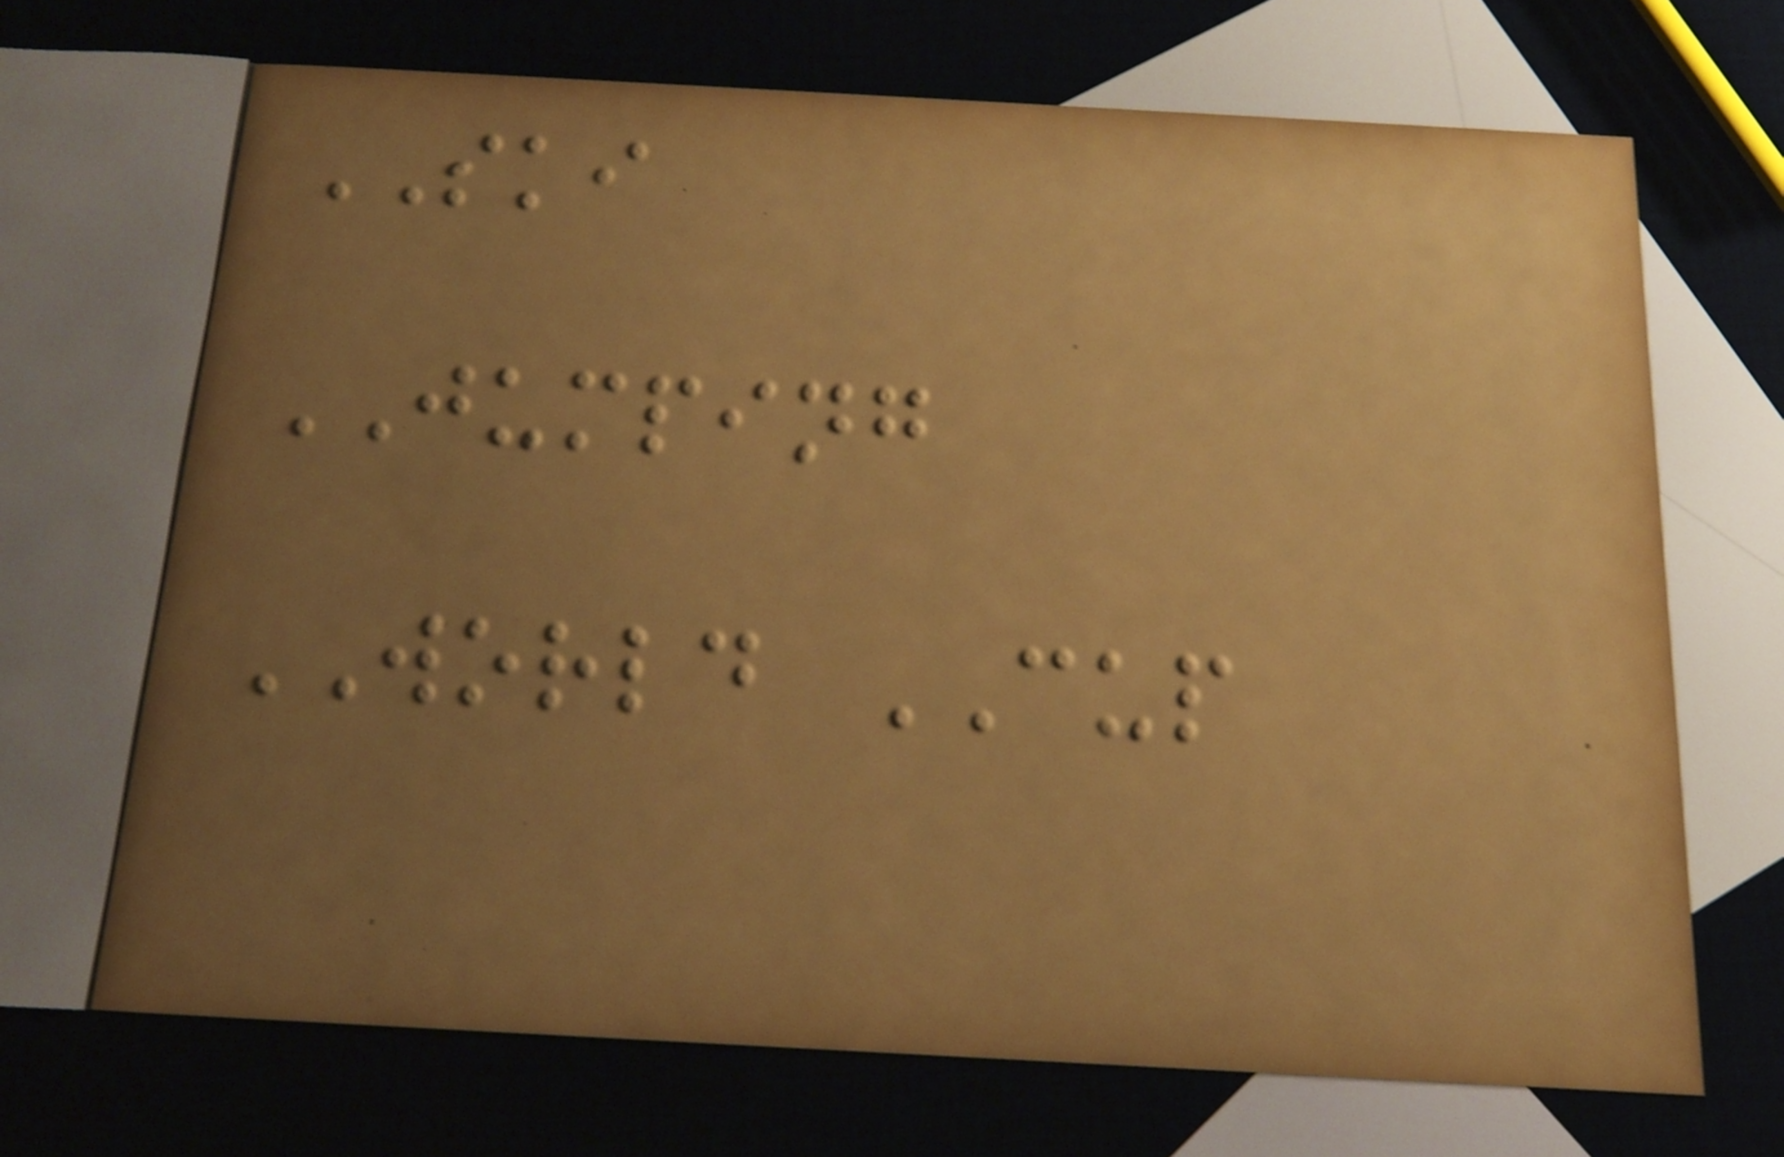SKI
JUMPING
WORLD CUP
